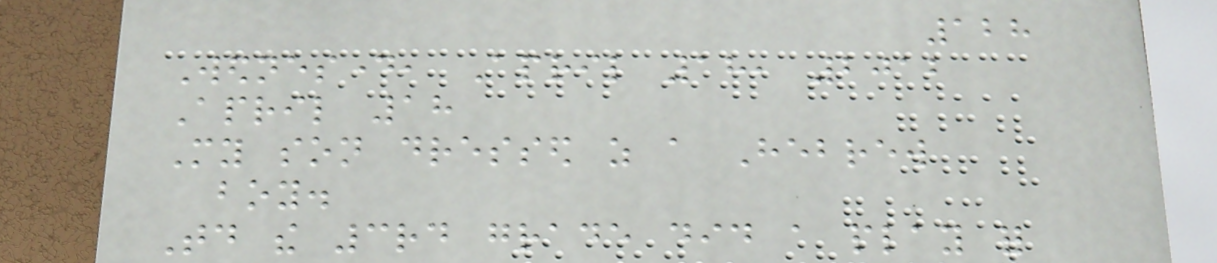128
Wednesday, April 18, 2012
April 18
My son dressed as a Hebrew
boy.
Today the 3rd grade did a play for
